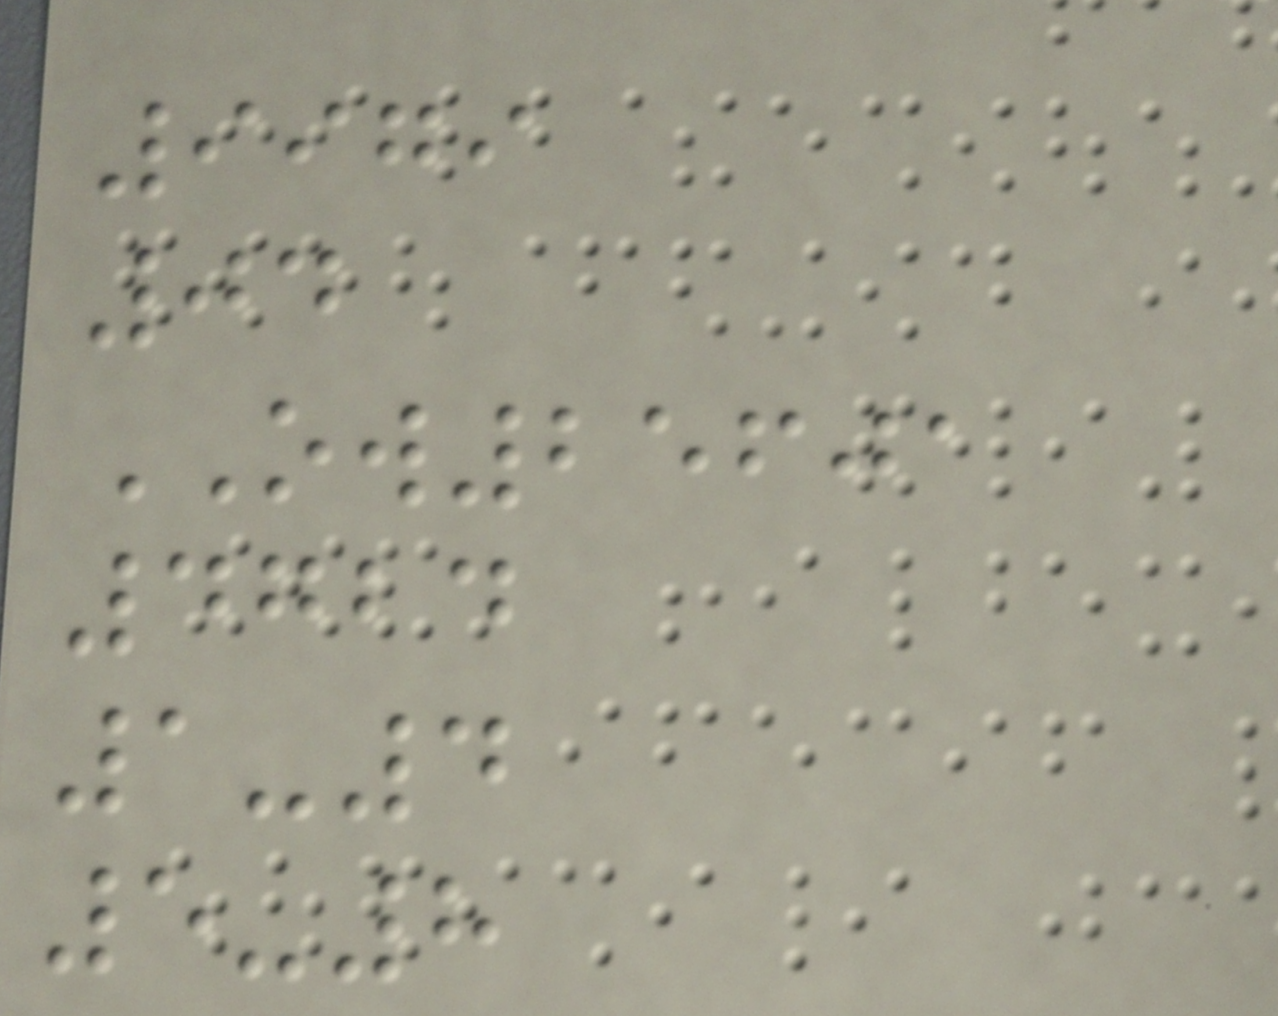9979
04
OW25601
4724
1-4
5-8
